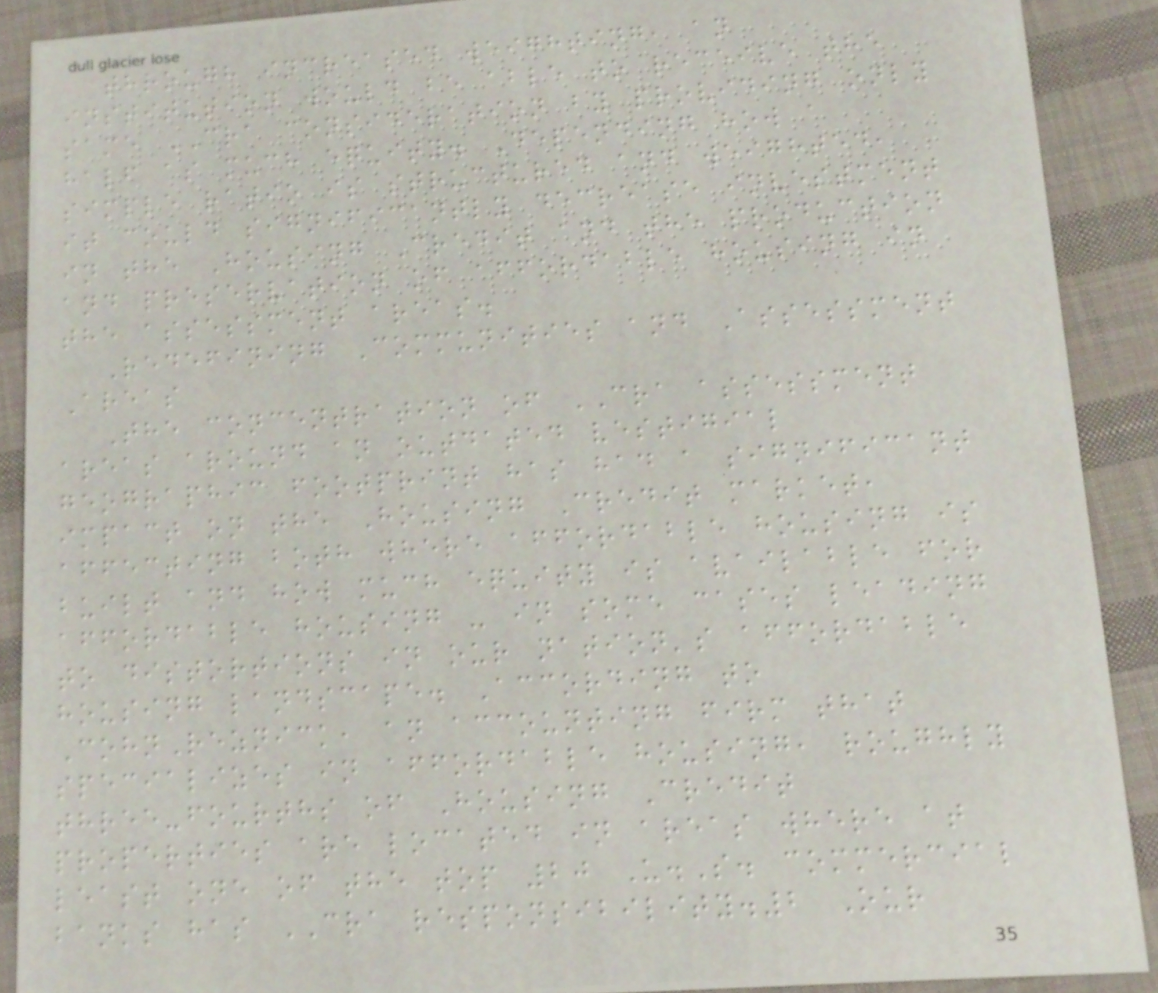through increased weighting, an
institution would be able to receive the
same CRA consideration by providing only
half as much equity. Depending how a
simple ratio is structured and weighted,
it could significantly decrease investment
in the Housing Credit and the production
and preservation of affordable housing in
the assessment areas.
Redefining Communities and Assessment
Areas
The concentration of CRA assessment
areas around an outdated vestigial
geographic footprint has had a significant
impact on the Housing Credit market,
affecting both where affordable housing is
built and how much equity is available for
affordable housing - in some cases leading
to distortions in our nation's affordable
housing landscape. According to
CohnReznick, an accounting firm that
specializes in affordable housing, roughly
three-fourths of Housing Credit
properties are located in areas where at
least one of the top 20 U.S. commercial
banks has CRA responsibility.2 Our
